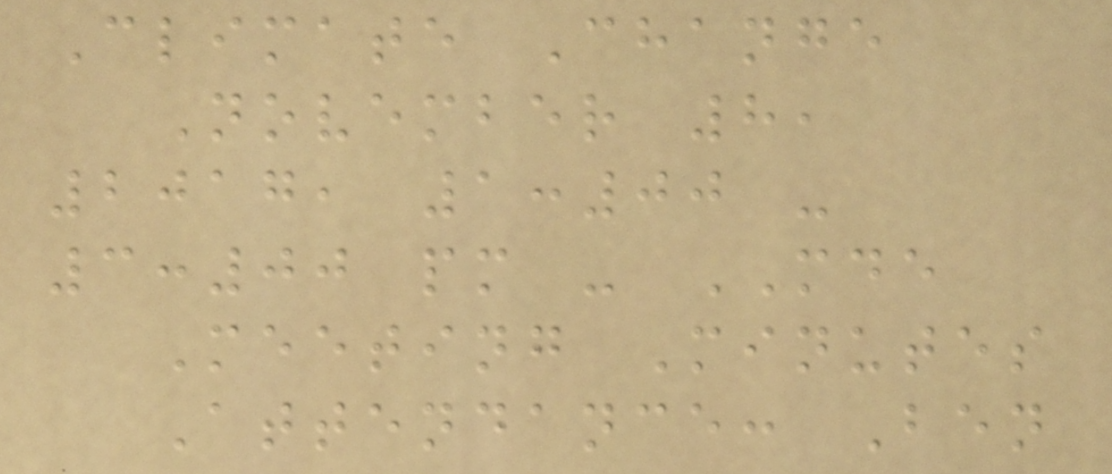Climate Change
November 8,
2017, 1:00 -
3:00 pm - MDE
Meeting Minutes
Attendance: Ben
